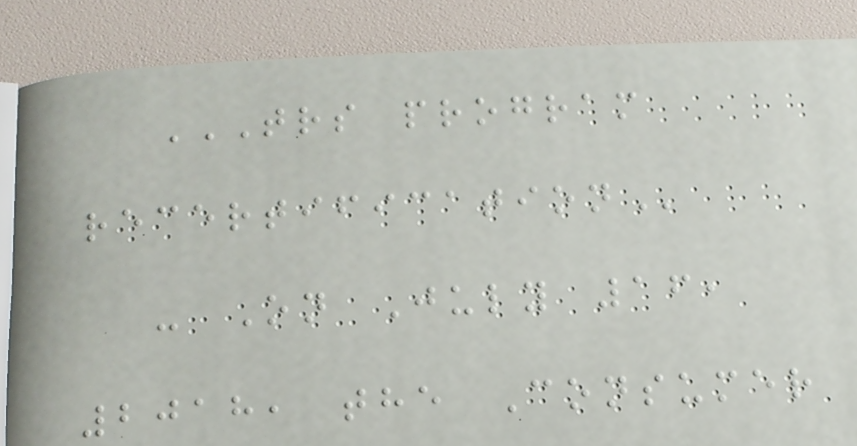TRS PROGRAM
RECERTIFICATION
- On July 16,
2018, the Consumer
